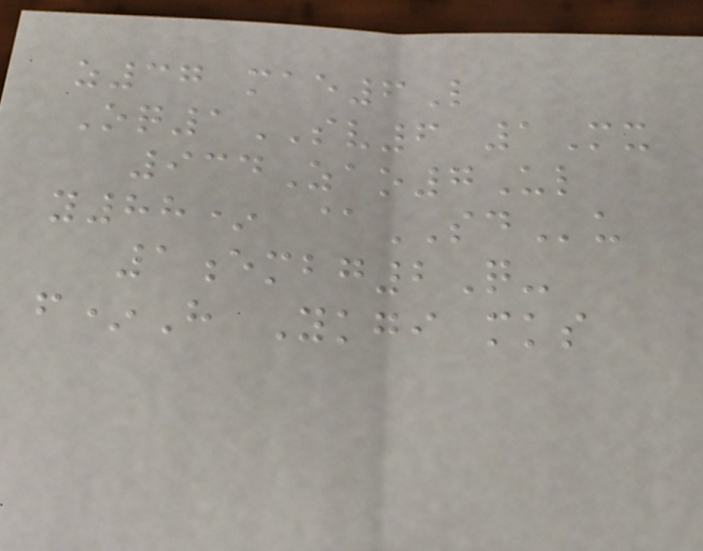z37 mae6L
Oq1SV6 1Mx
934Zao7Ul
y88* @SDu
1embg2Q-
f*H Ykgi mks
